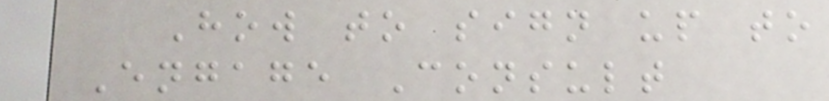How to sign up to
Engage Consult
